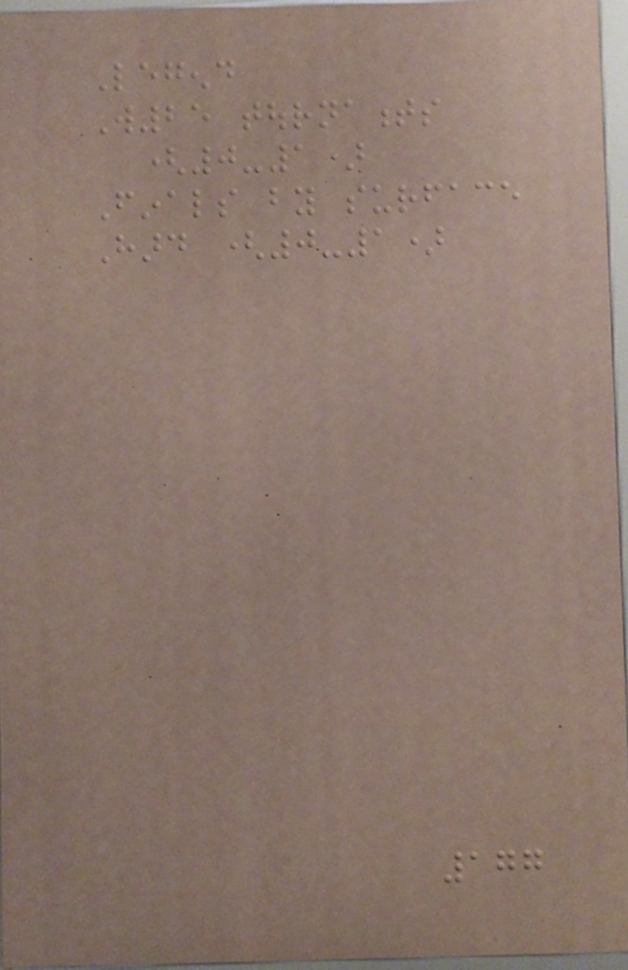Legend
W25 tournaments
(0-1)
Finals by surface
Hard (0-1)
177
